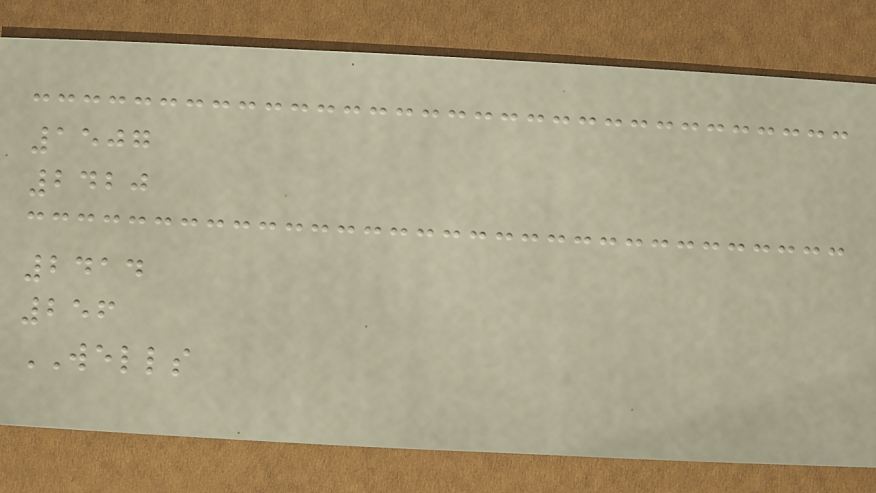1507
2420
2414
256
WELLS
